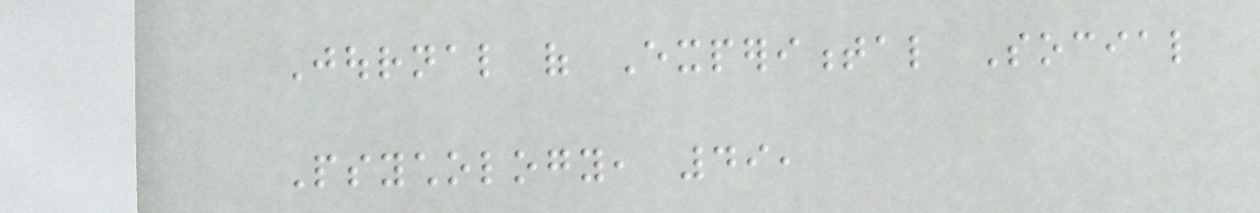Journal of Experimental Social
Psychology, 49,
